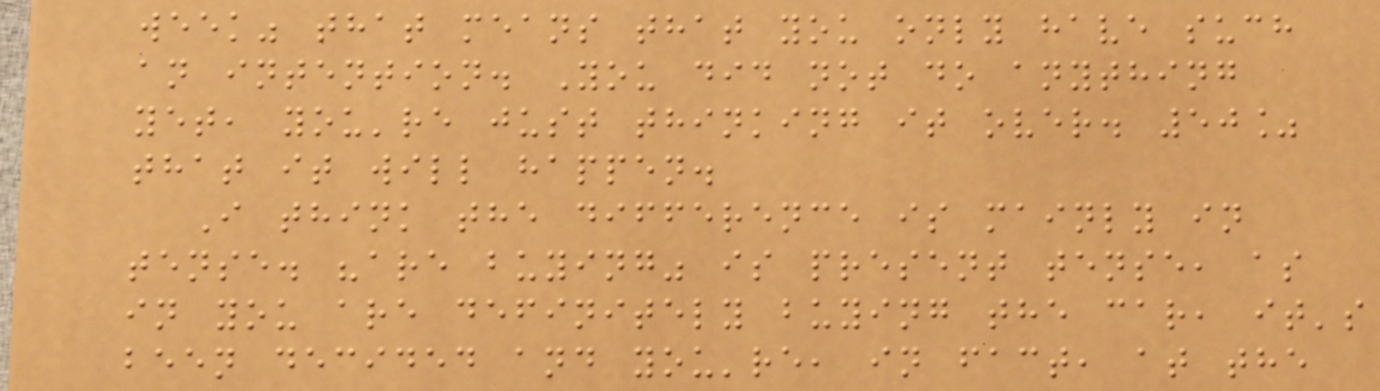week" that means that you only have such
an intention. You did not do anything
yet, you're just thinking it over. 50%
that it will happen.
I think the difference is mainly in
tense. "are buying" is present tense, as
in you are definitely buying the car, it's
been decided and you're, in fact, at the
